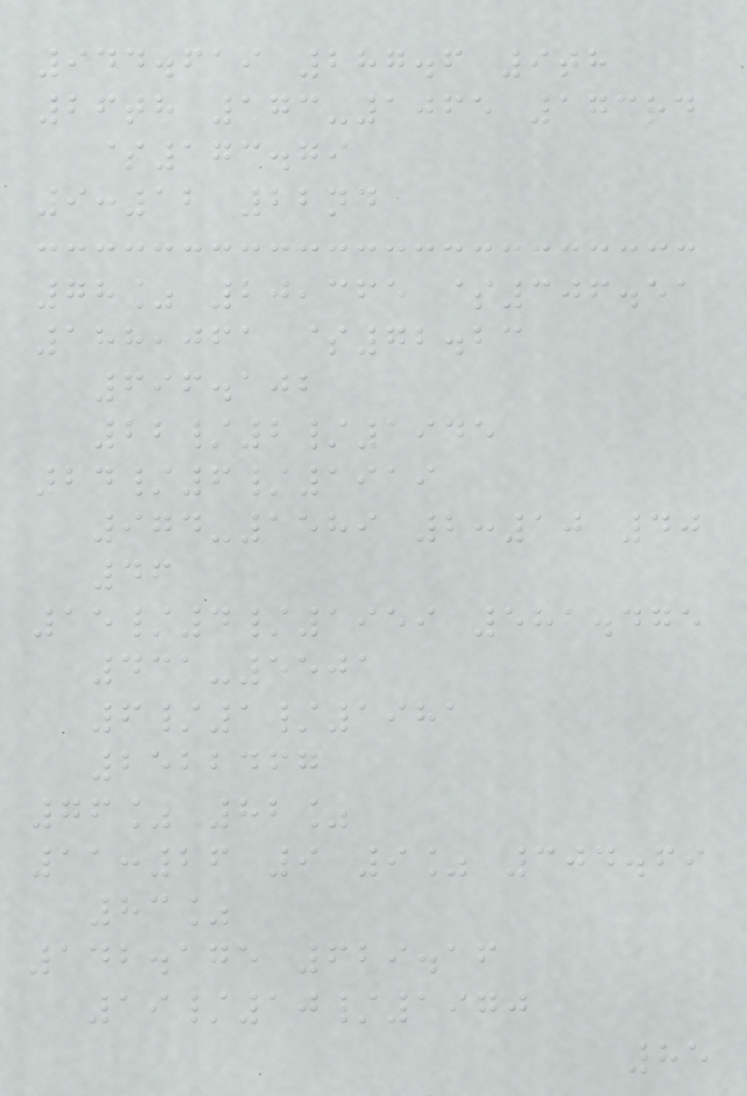944.619 287.6 9th
26th 173-1065 173rd
$173.79
9:12 22nd
78% 20,365 $306.51
188,061 $72.23
696.102
22/2/1945
24/6/1919
974-1589 2:10 40
46
15/4/1959 581.475
431-5501
6/1/1981
2522467
76% 82%
11:26 9 9% 304.69
83%
142.175 629.16
19/10/1970
85
